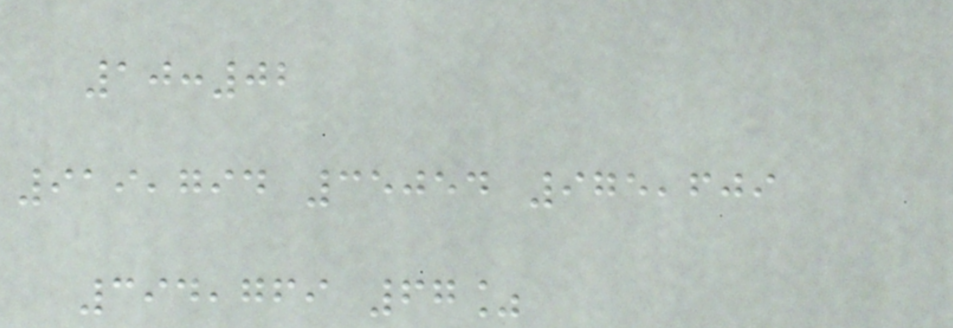10:02
919,794 35054 975,609
394,769 67%
